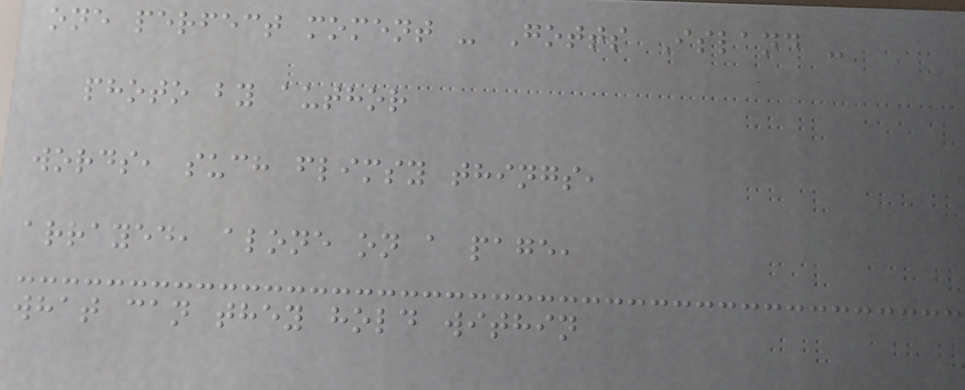one perfect moment - Gotts Island -
photo by author
words, such flimsy things,
arrayed, alone on a page,
what can they hold within
